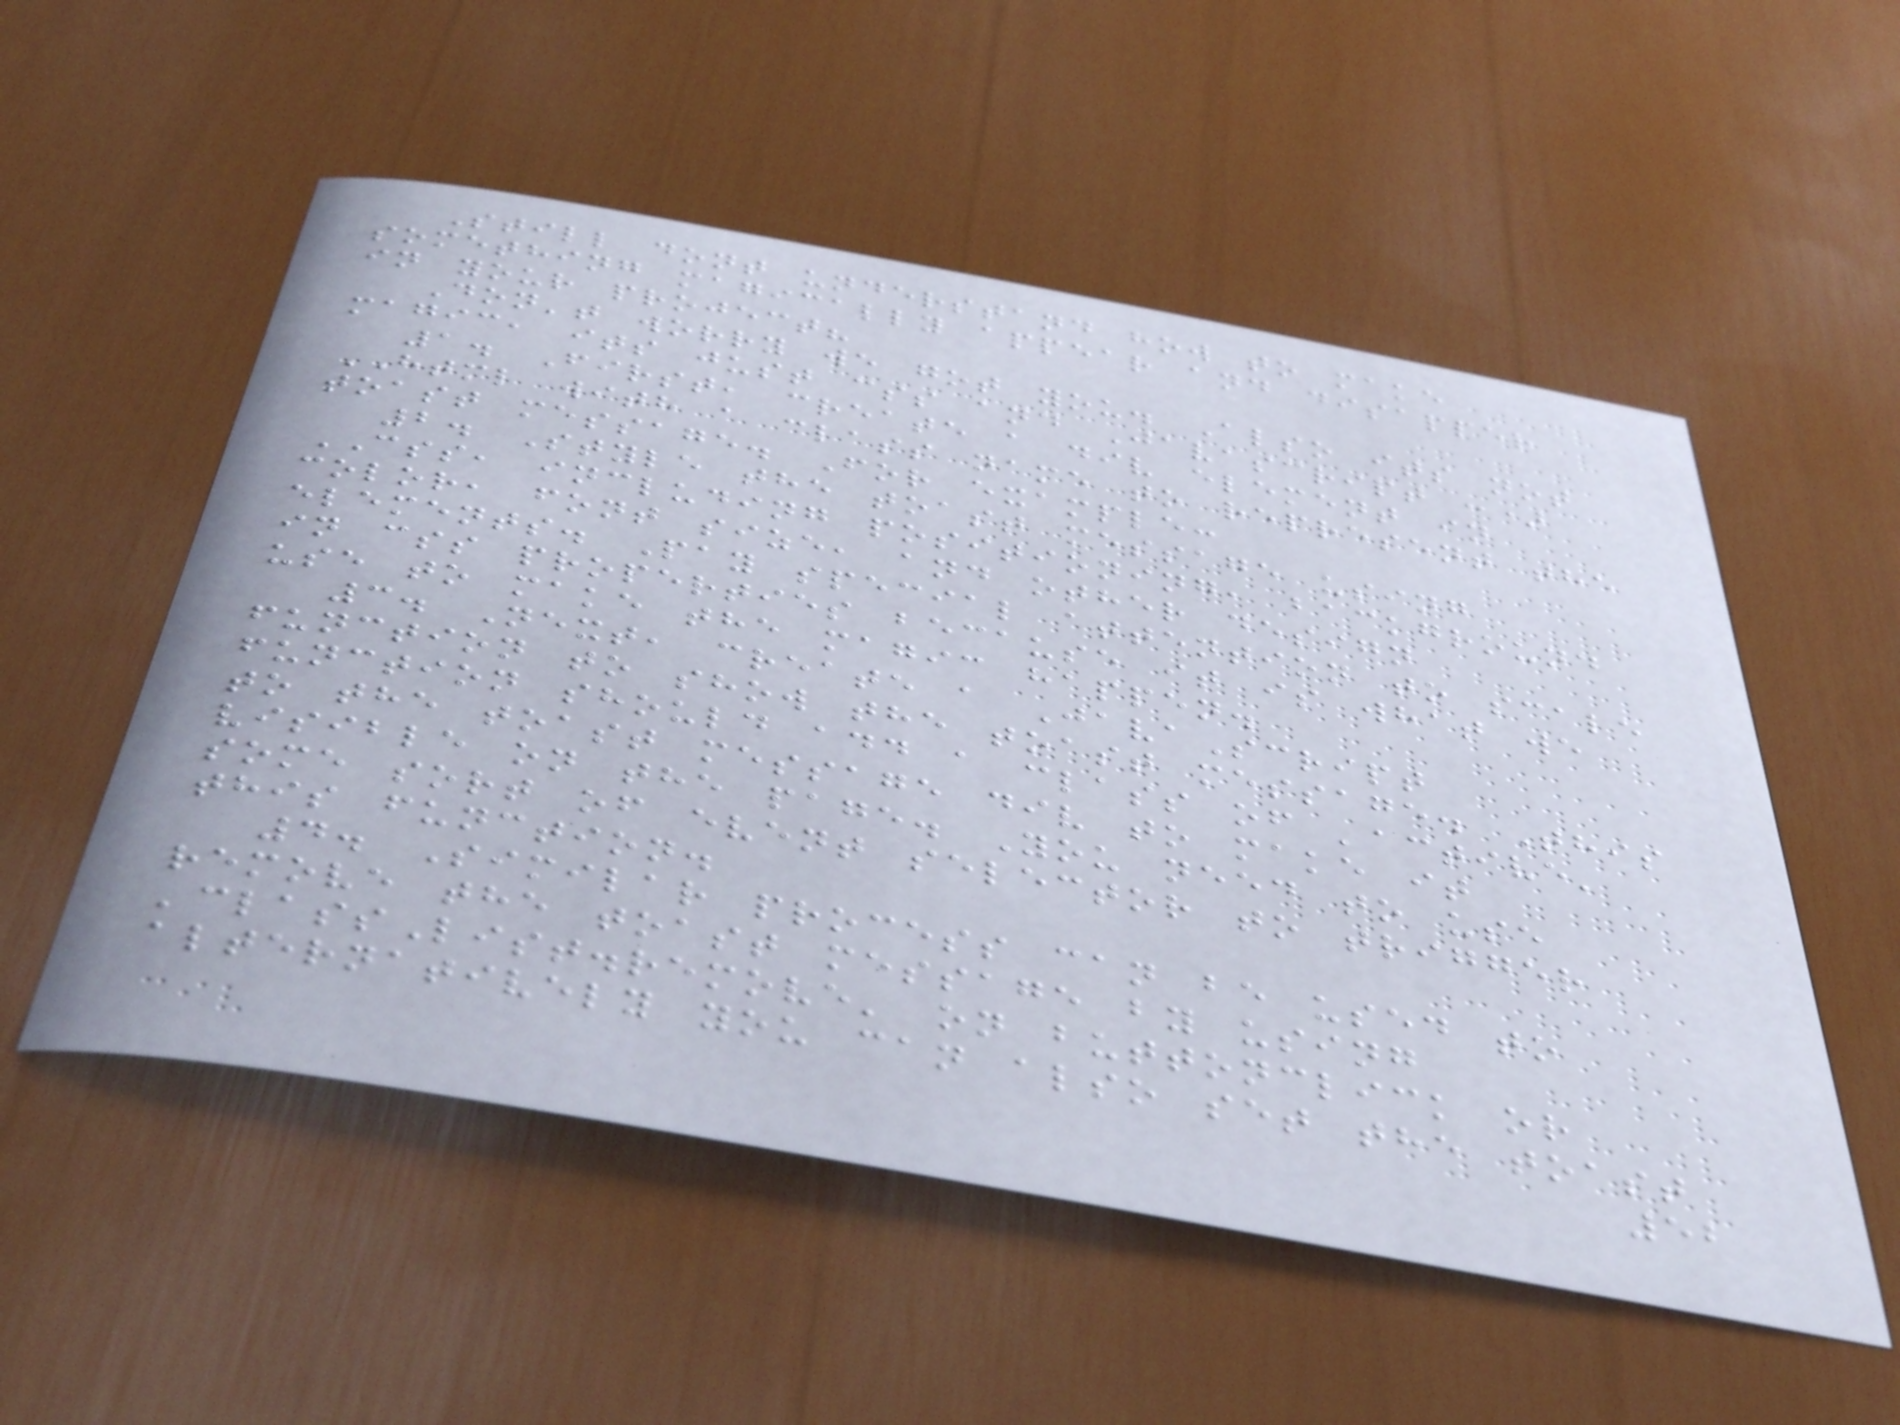Still dont understand how to make
something magically appear and disapper
in your project?
Don't worry we got you. Also its not
magic, its just css and Javascript :)
1. First, create a div element in
HTML with a class name to represent the
toast message. For example:
2. Style the toast message using
CSS, including positioning, background
color, font size, and other design
elements. Pay special attention to scale
in css properties because it is what we
use to make the magic happen.
3. Next, create a JavaScript
function to show the toast message. This
function should add a class of 'active'
to the toast message div to make it
visible on the page. You need to use
some sort of event selector to trigger
this function.
4. Similar process can be used to
remove the toast message by using
'classList.remove' on buttonclick or
alternatively you can also set the toast
52
